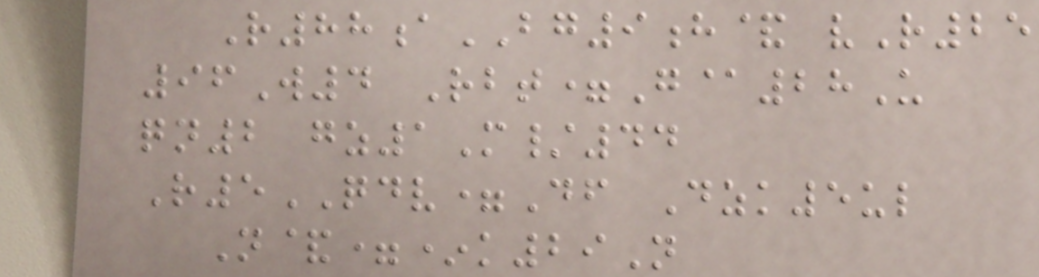R88aBG9h& vR25
96W4 Rbt=G@28U
qn2 gz1M/44
R5QDV=Df Dzk5ul
N&=*k29N
